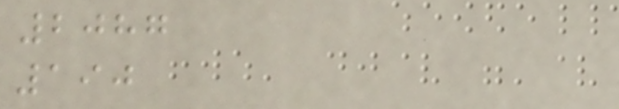2087
190
